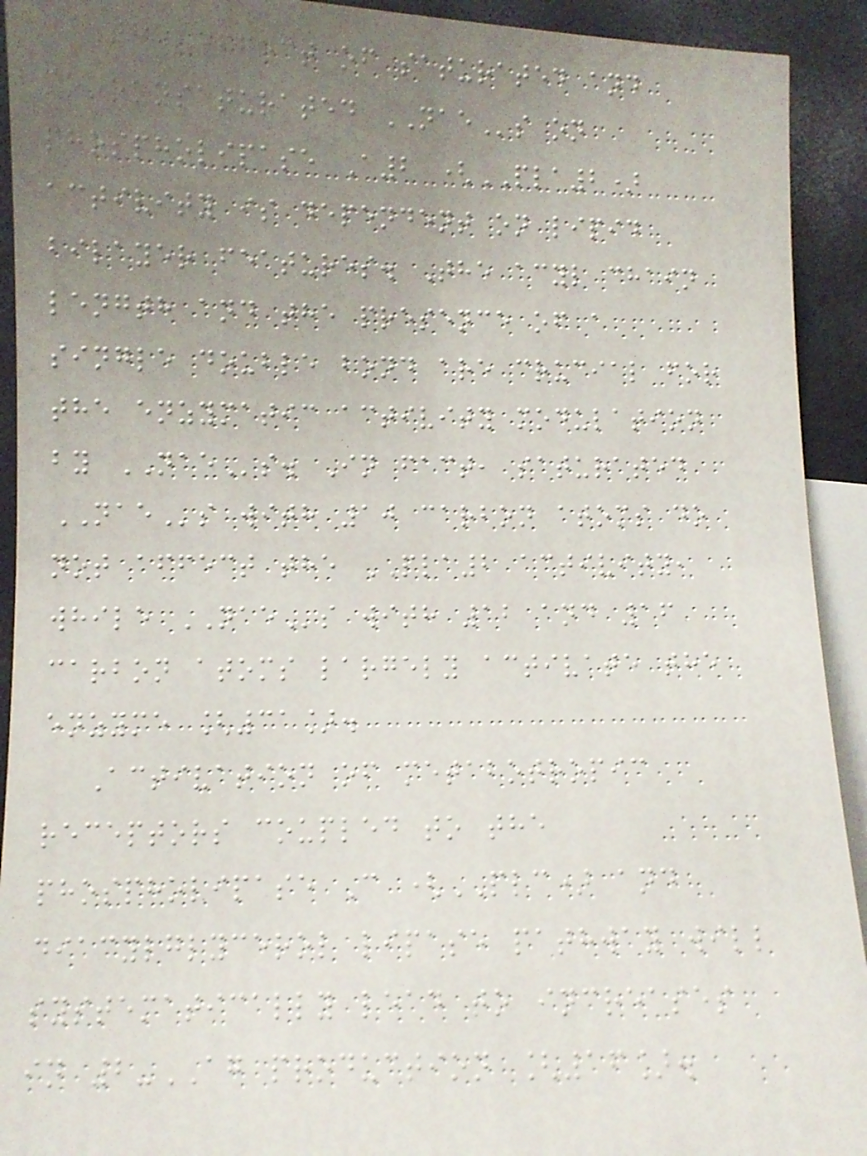The effect of saturated and
monounsaturated NAEs on
phospholipase A2 (PLA2)
activity is dependent on lipid
bilayer features. The acyl chain
length and the presence of a
single double bond are crucial for
the enzymatic activity modulation
by NAEs. In fact, saturated
NAEs with 10 carbon atoms do
not affect the PLA2 activity,
while NAEs with 12 and 16
carbon atoms largely activate the
enzyme [31].
Activation of metabotropic
receptors coupled to the
phospholipase C (PLC) and
diacylglycerol lipase pathway will
systematically lead to increases
in 2-AG production [16].
